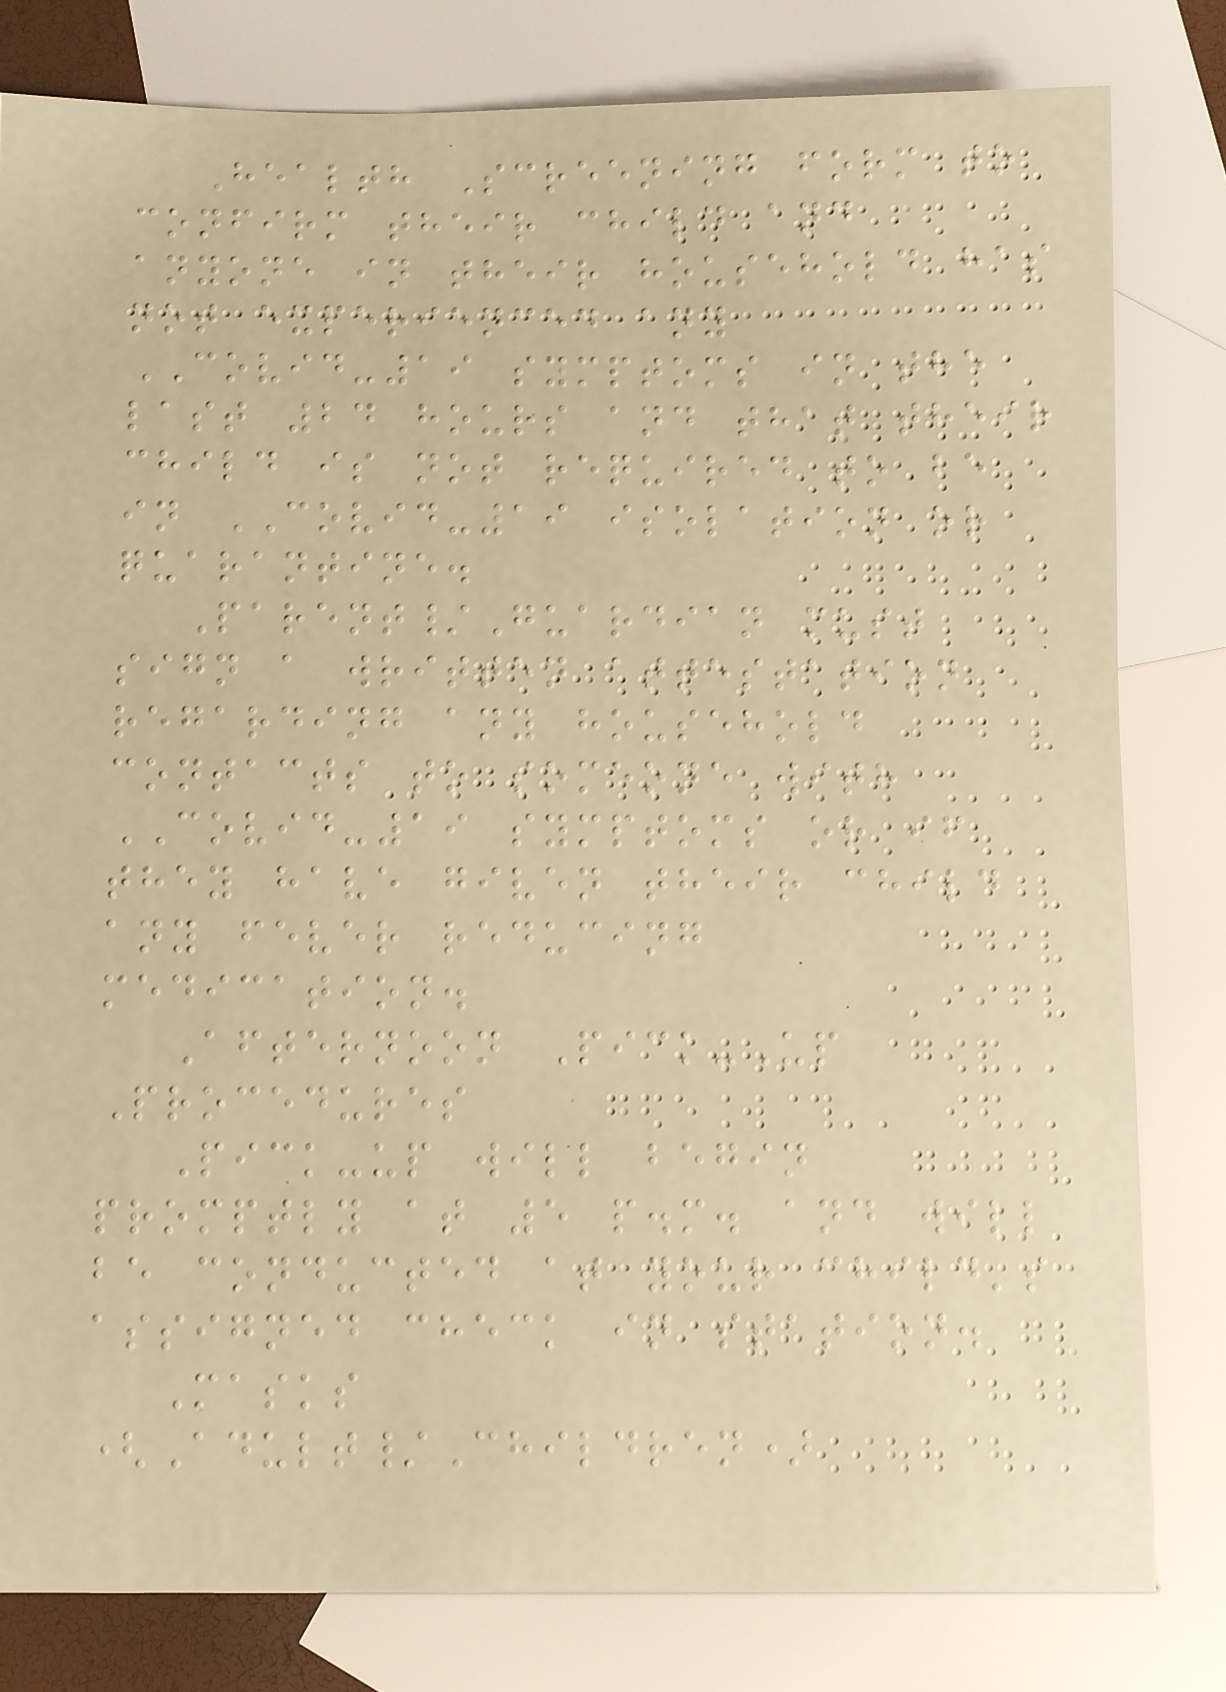Health Screening form to
confirm their child and
anyone in their household has
not experienced any
COVID-19 symptoms in the
last 24 hours and that their
child is not required to be
in COVID-19 isolation or
quarantine.
Parent/Guardian must
sign a written attestation
regarding any household
contacts to someone with
COVID-19 symptoms or if
they have given their child
any fever reducing
medication.
Afternoon Pick-Up
Procedures
Pick-up will begin
promptly at 5 p.m. and will
be conducted at your child's
assigned check in station.
Masks
(Adult/Children)
